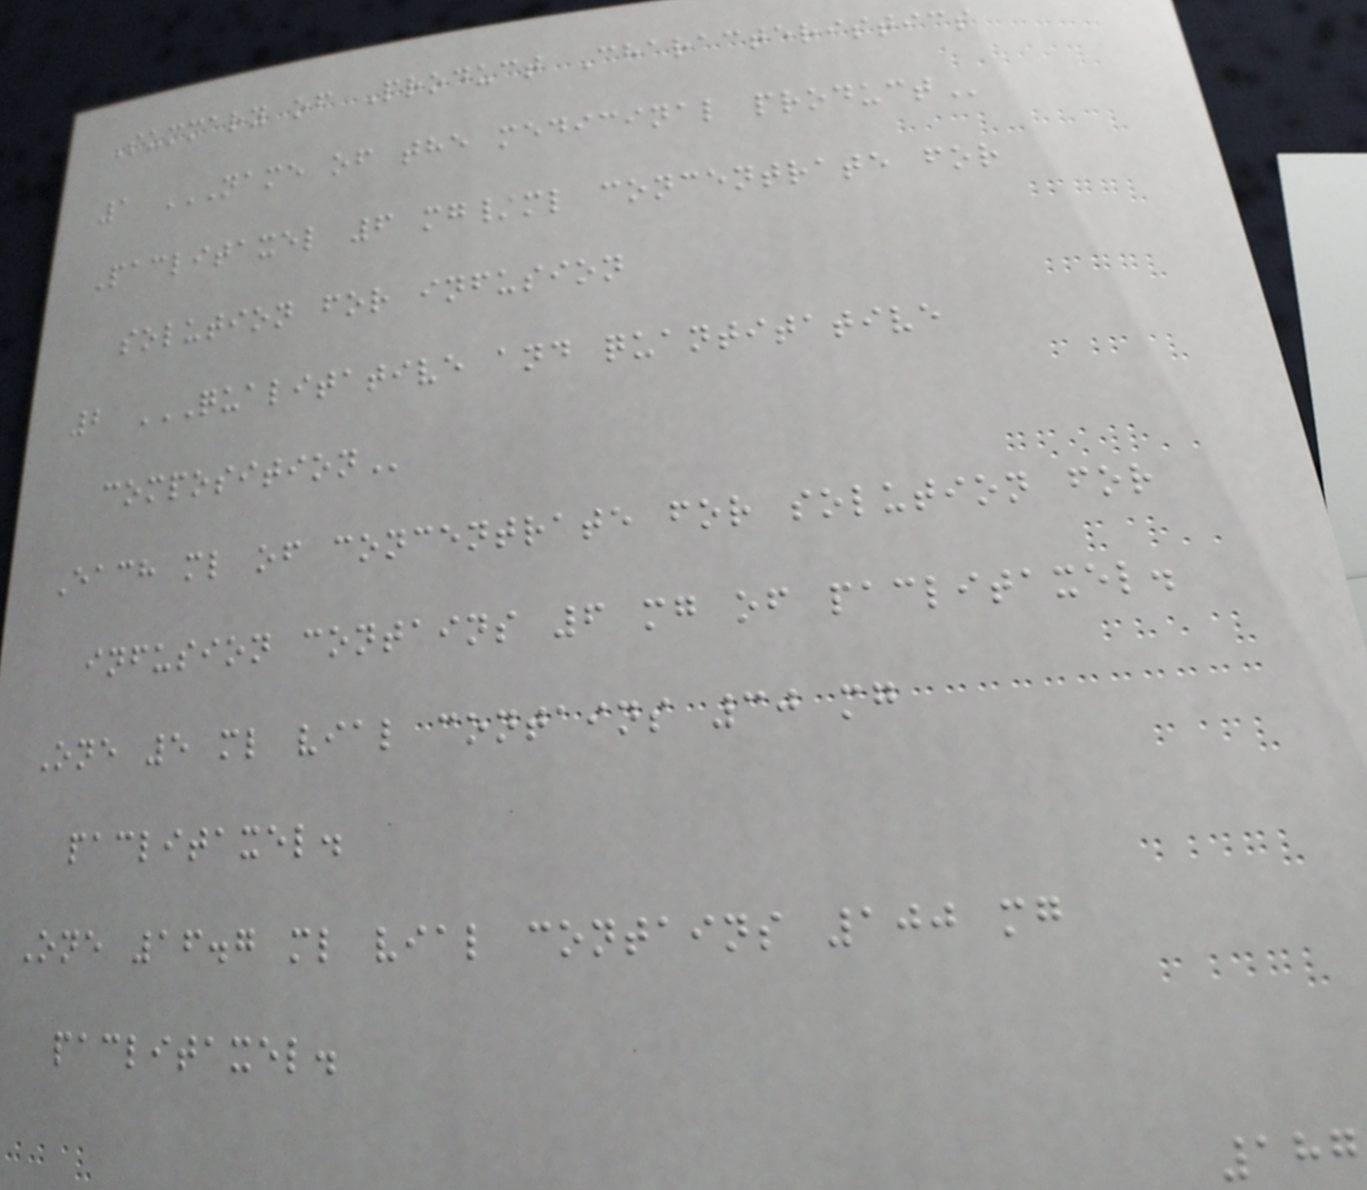Summary of Product Characteristics
1 NAME OF THE MEDICINAL PRODUCT
Paclitaxel 6 mg/ml concentrate for
solution for infusion
2 QUALITATIVE AND QUANTITATIVE
COMPOSITION
Each ml of concentrate for solution for
infusion contains 6 mg of paclitaxel.
One 5 ml vial contains 30 mg
paclitaxel.
One 16.7 ml vial contains 100 mg
paclitaxel.
187
